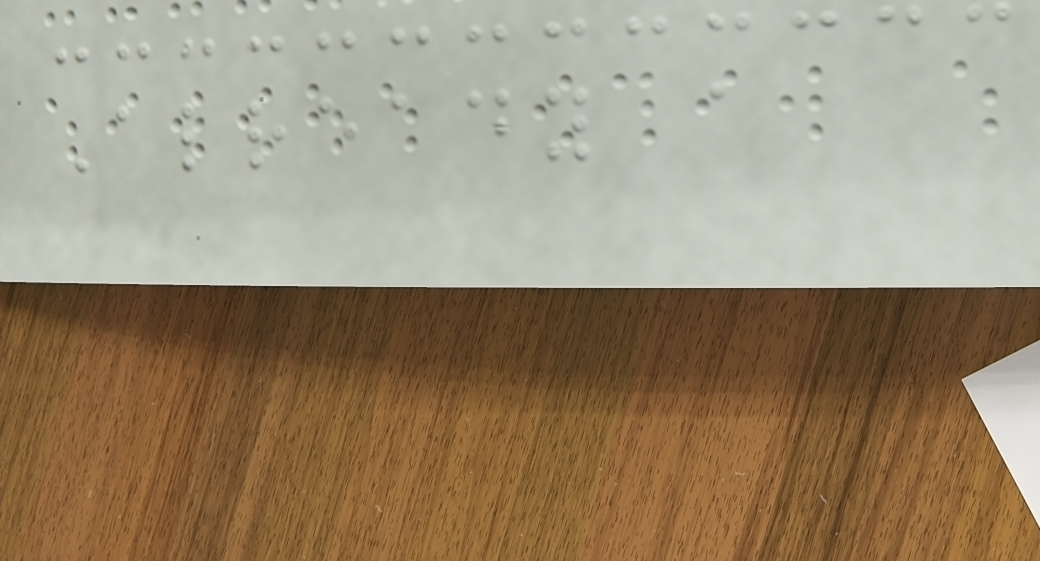Already a
